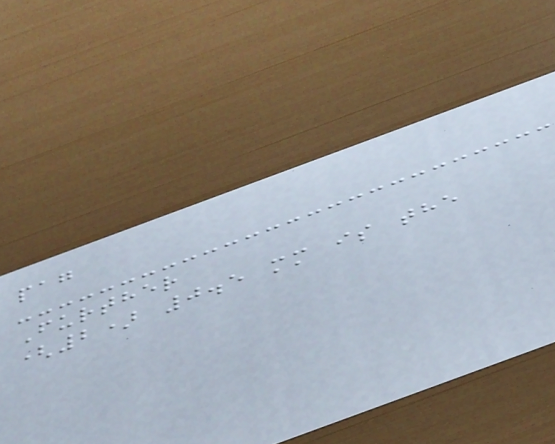pag
Further
(2) 0.5 mm is the
